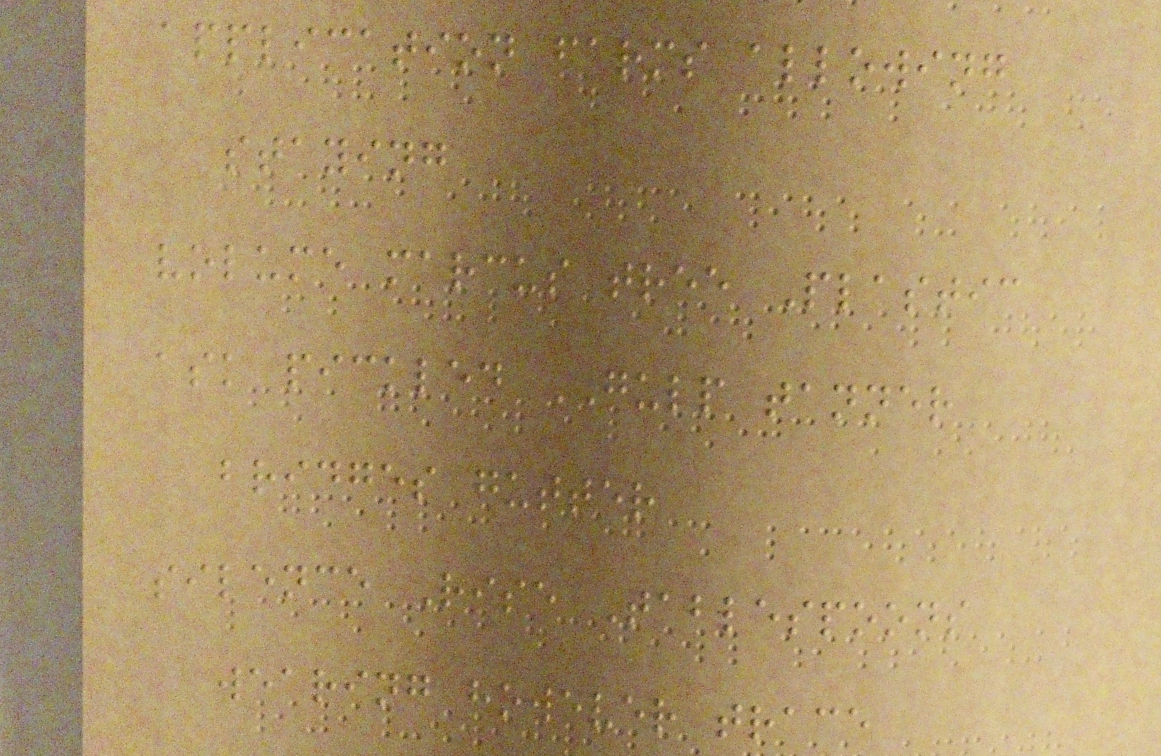application farms allowing
staying
volume marcus tree Plastic
ask pickled GULP tanner
bridges gutter
silence Rise Tablespoons
wearing however trace
